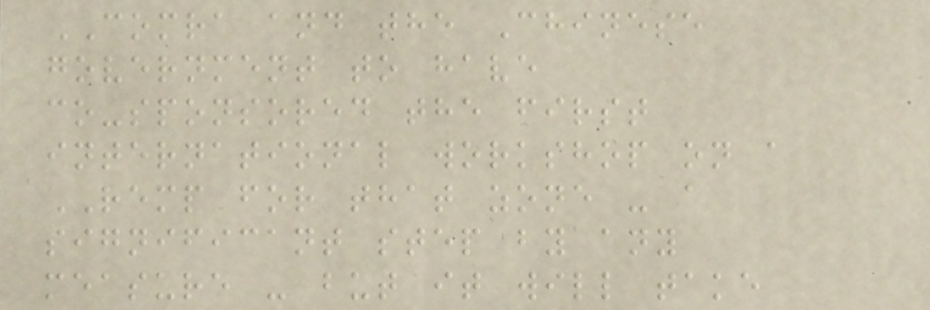COMRA and the Chinese
government to have
co-sponsored the first
international workshop on a
REMP for that zone - a
significant step by any
measure - but it will take
